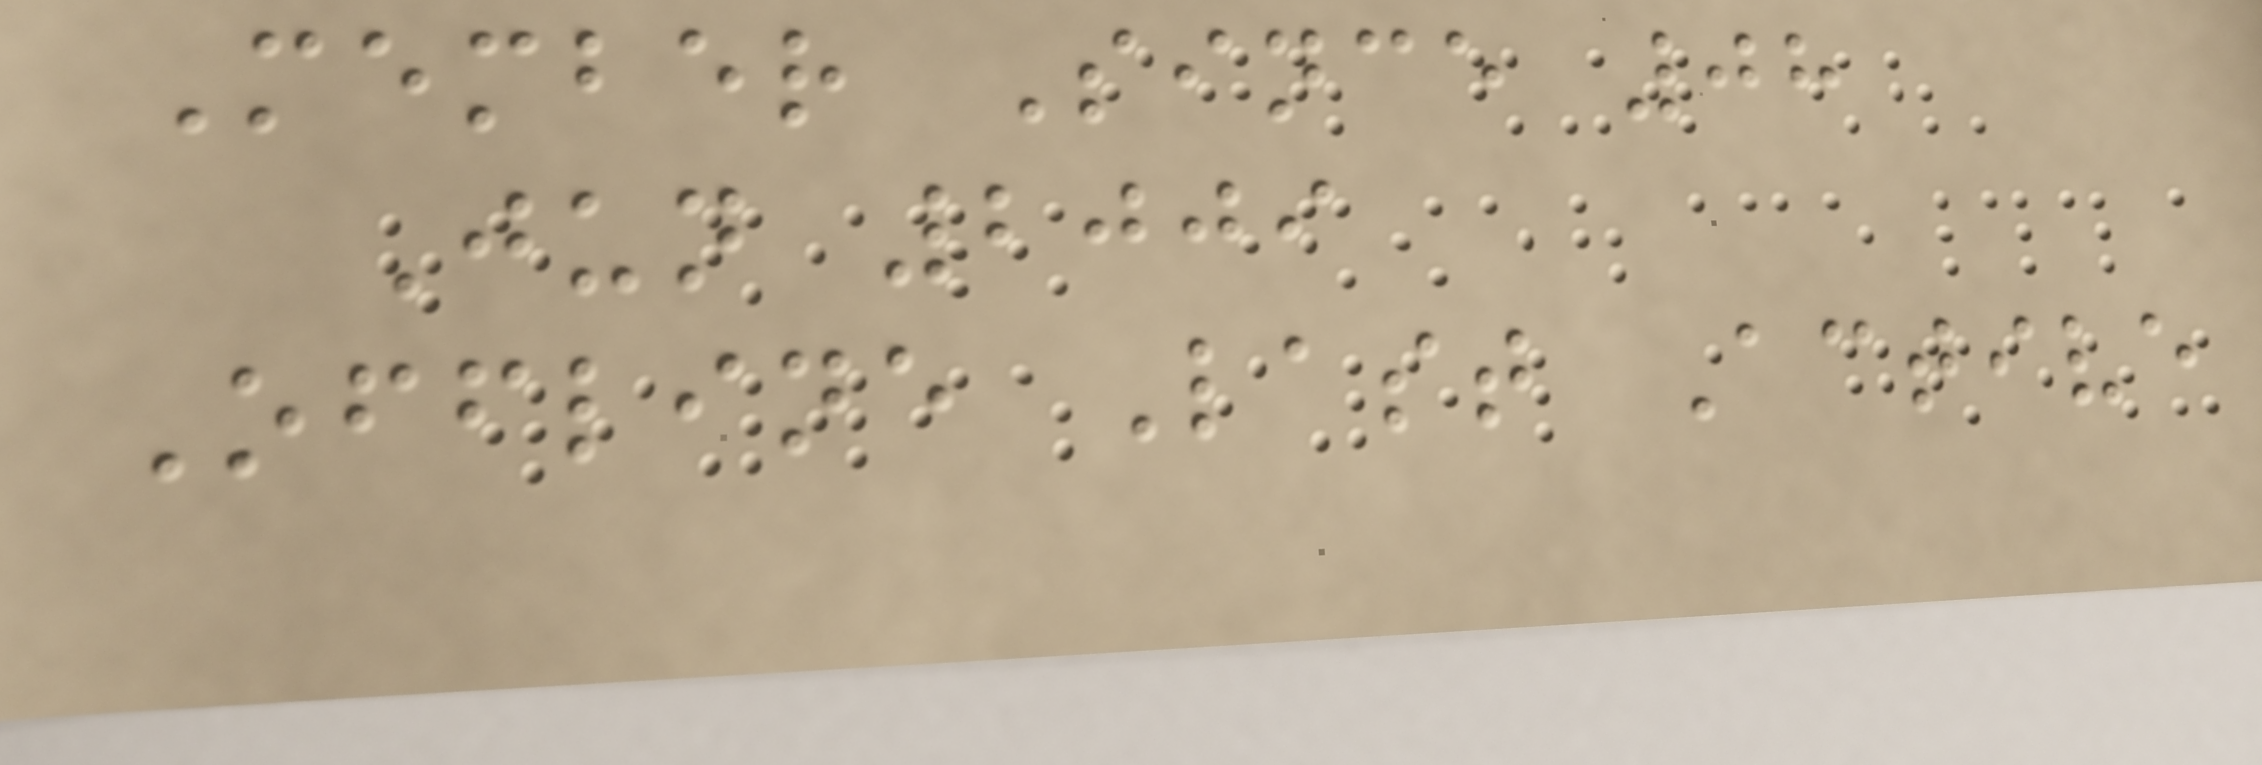Member Since 08
Jun 2009
Offline Last Active
